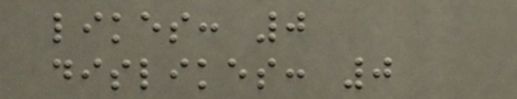likes: 0
dislikes: 0
